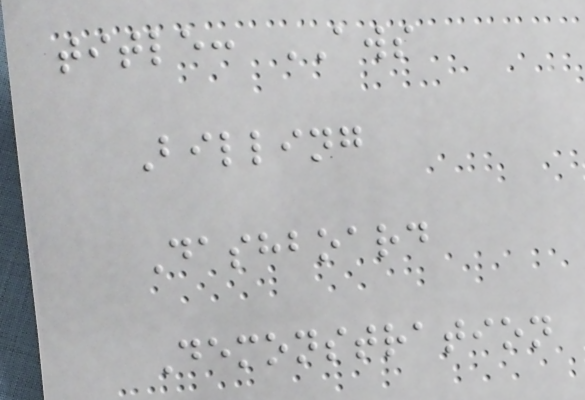title: AWS
Billing
Dashboard
Demonstration
